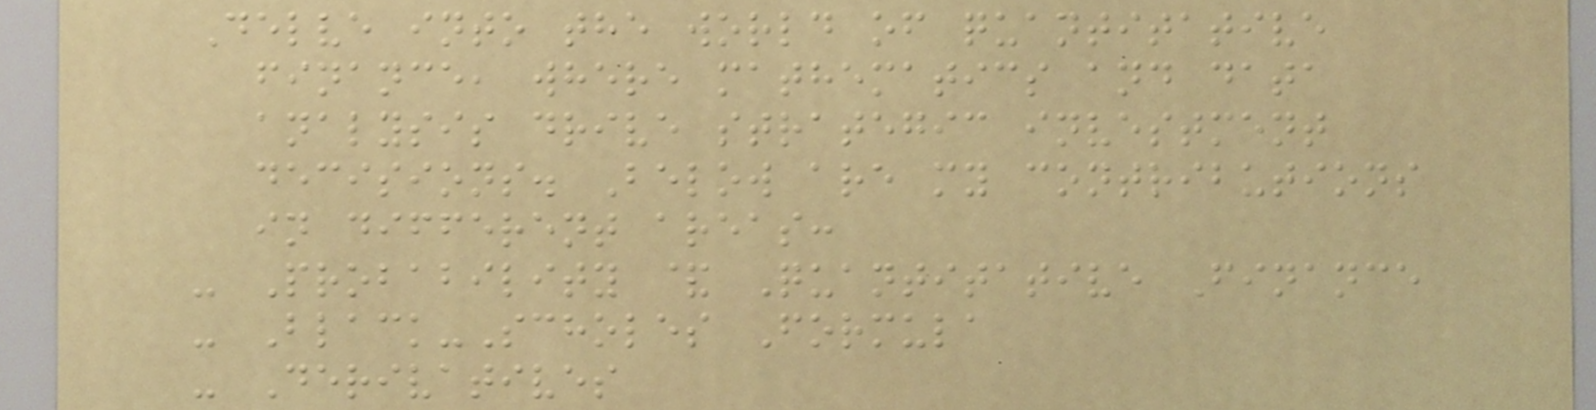Delve into the world of quantitative
finance, where mathematics and data
analysis drive strategic investment
decisions. Below are my contributions
in different areas:
- Probability & Quantitative Finance
- Black-Scholes Formula
- Derivatives
